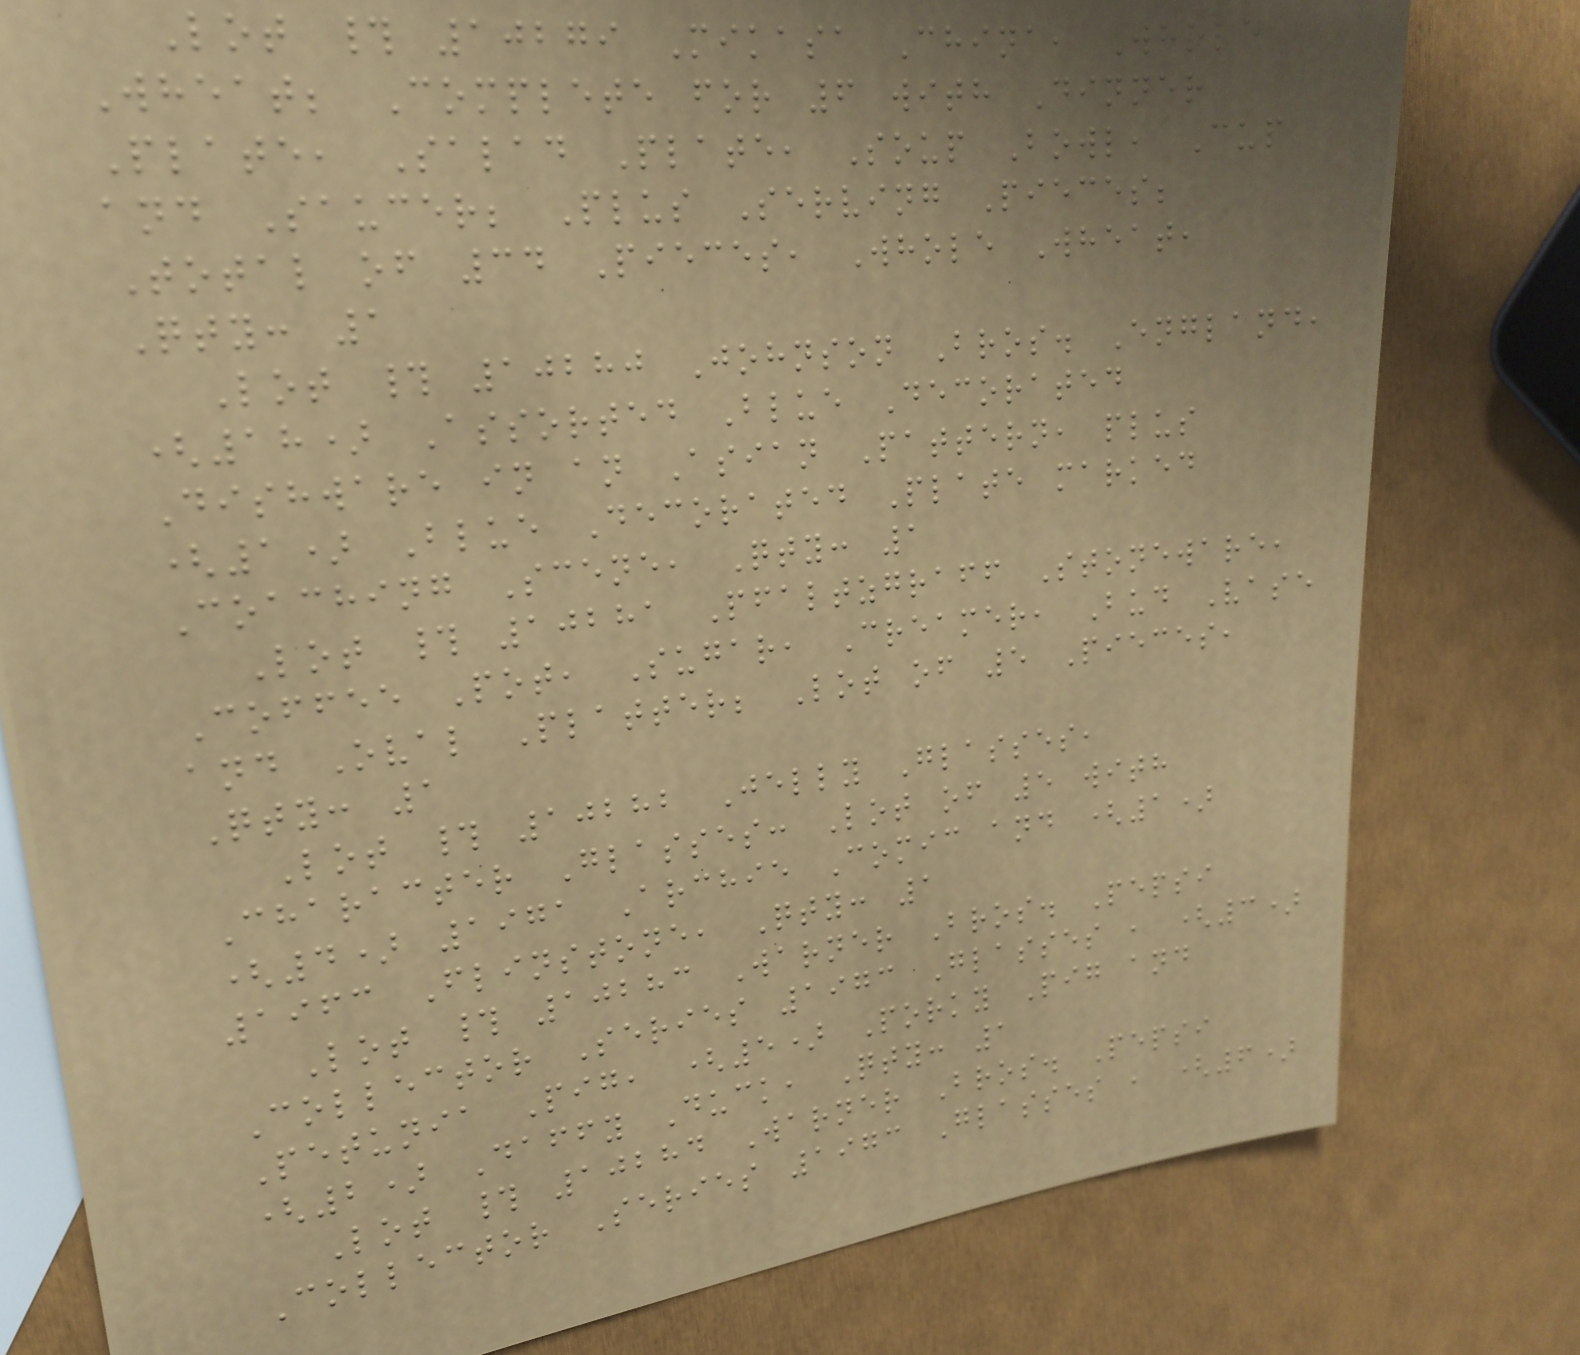Lot # 10279 Mikasa China, Whole
Wheat; Complete for 6 with Dinner
Plate, Salad Plate, Soup Bowl, Cup
and Saucer; Plus Serving Pieces;
Total of 34 Pieces, Whole Wheat,
Qty: 1
Lot # 10280 Johnson Bros. England,
(18) Assorted Blue Decorated
Dishware in an Asian Pattern, plus
(1) Blue Decorated Plate marked
Coaching Scene, Qty: 1
Lot # 10281 Pfaltzgraff Stoneware,
Coffee Pot, Sugar, Creamer, Bud Vase
and Oval Platter; Lot of 5 Pieces,
Qty: 1
Lot # 10282 Jelly Glasses,
Character Glasses: Lot of 5 with
(4) 1971 Archie Comic and (1)
1963 Flinstone, Qty: 1
Lot # 10283 Warner Bros. Pepsi
Collector Series 1973 Glasses , (3)
Petunia Pig, (5) Porky Pig and
(2) Daffy Duck, Qty: 1
Lot # 10284 Warner Bros. Pepsi
Collector Series 1973 Glasses , (6)
